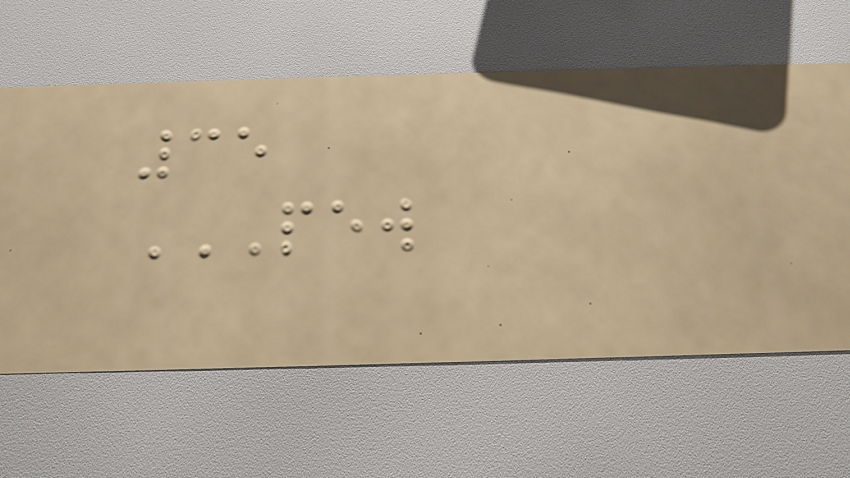35
PEW
